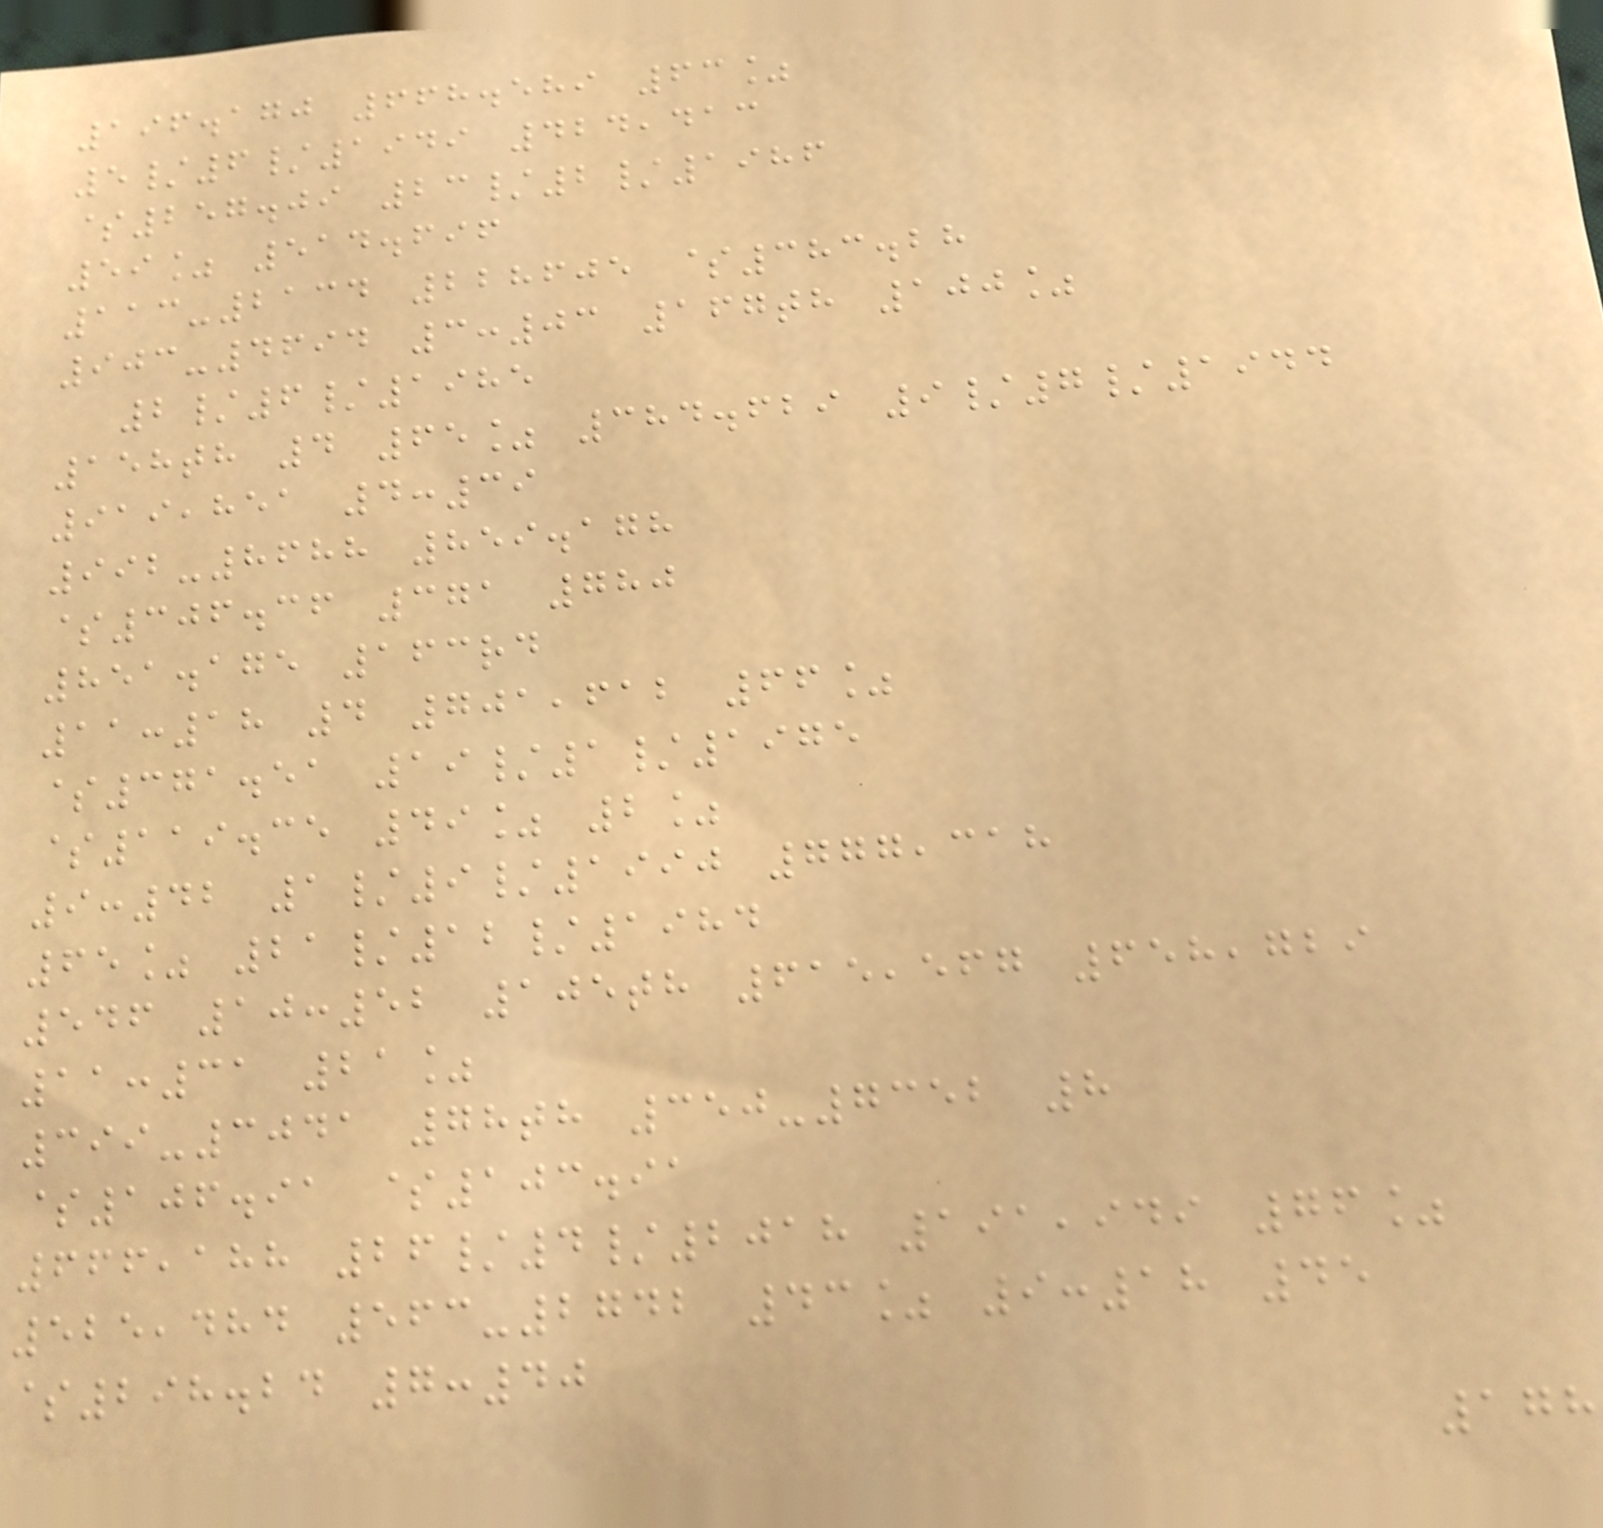196.170 668.589 63%
5/6/1949 424,413
$257.09 23/2/1986
59% 514.696
113-2134 228605 $383.28
903-4694 3:03 167th 100%
2/6/1985
158th 4 65% 384.629 9/7/1944
919,851 4:39
992-8688 859.178
$306.36 371 780
851.175 163rd
11:18 4 701,612 66%
$371.51 19/1/1975
$119.35 49% 2%
9:42 1/9/1990 777,318
65% 21/12/1984
546 10:52 105th 615,567 658,729
11:31 21%
399-3041 78th 350-7352 8
$106.91 $103.91
666,188 26/4/2018 191,949 76%
525,484 563-2742 43% 9:18 45
$298.24 7:40
178
